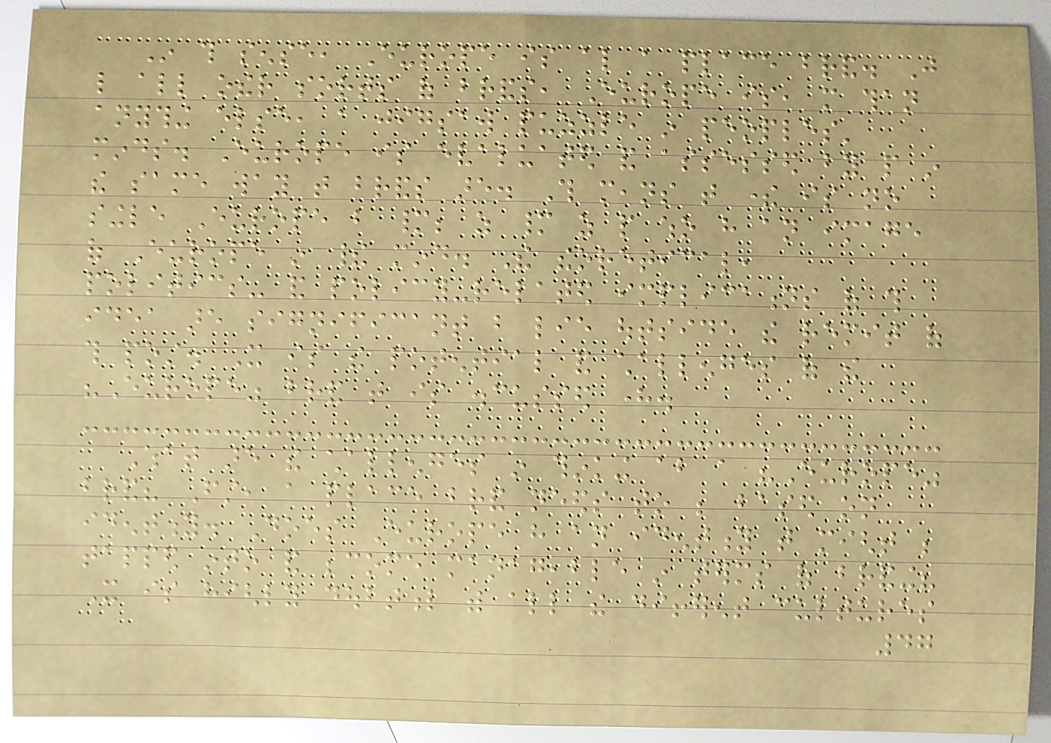In this sense, Europe is also a place brand. Just
like all other sorts of brands, Europe is, more than
anything else, a jigsaw puzzle in peoples'
minds. Europe is evaluated and assessed by people in
the same way that brands are. This means that there is no
single Europe but many; as many as people who have an image
of Europe in their mind. The theoretical,
politics- and policy-related implications of this
idea are significant but lie outside the remit of
this post. It is the potential and challenges of the
"Europe" brand that is discussed here.
What are the challenges in thinking about a "Europe"
brand? First, a place brand needs to be based on
identity. Does Europe have an identity that might be
tapped into and become manageable in terms of branding?
It is highly doubtful with all the different cultures
47
